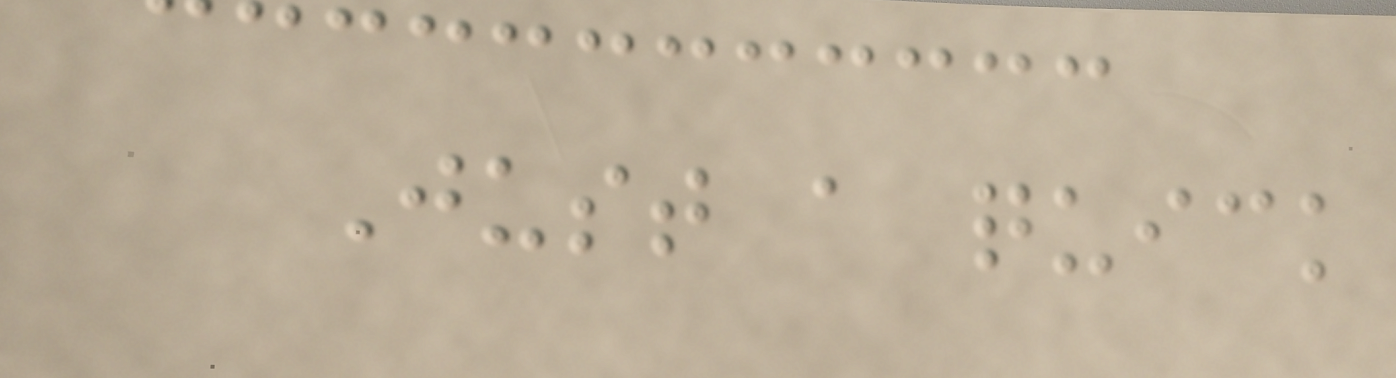Just a quick
